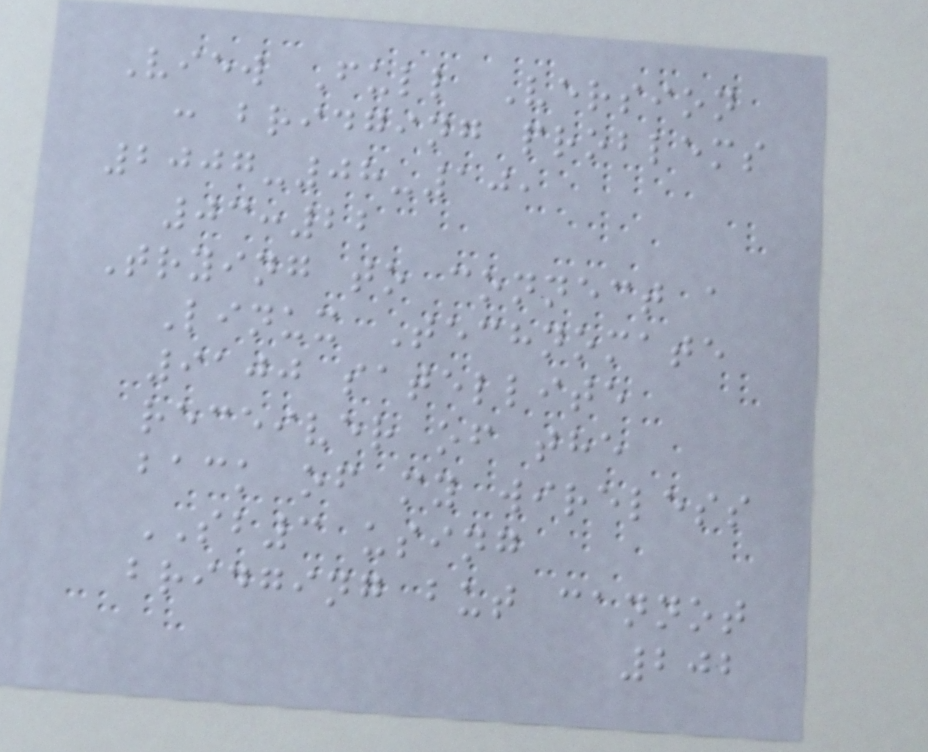View Full Version
: bridging problems
2007-08-10,
03:22
Trying to connect a
Linux Technomate
9100 satellite
receiver of the
back of my wireless
SB3 using
bridging but cannot
202
